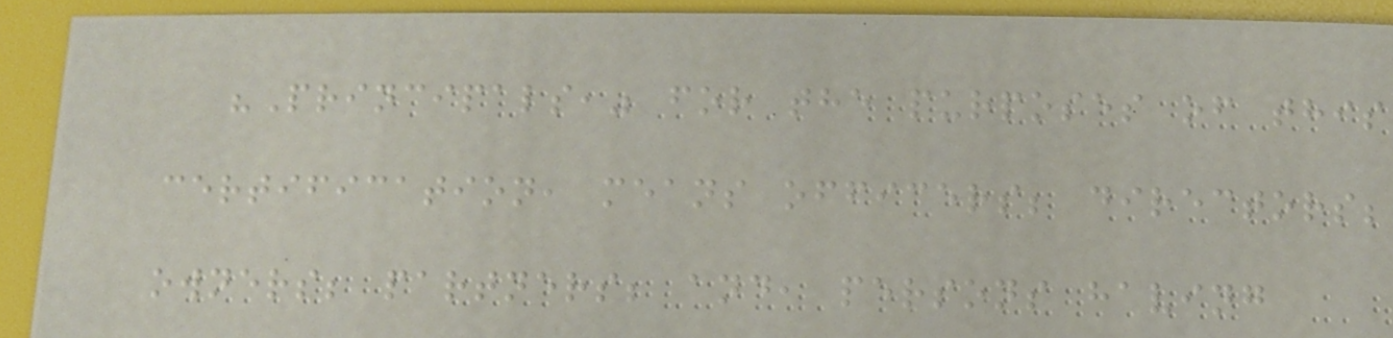"Principals," for the purposes of this
certification, means officers; directors;
owners; partners; and, persons having
